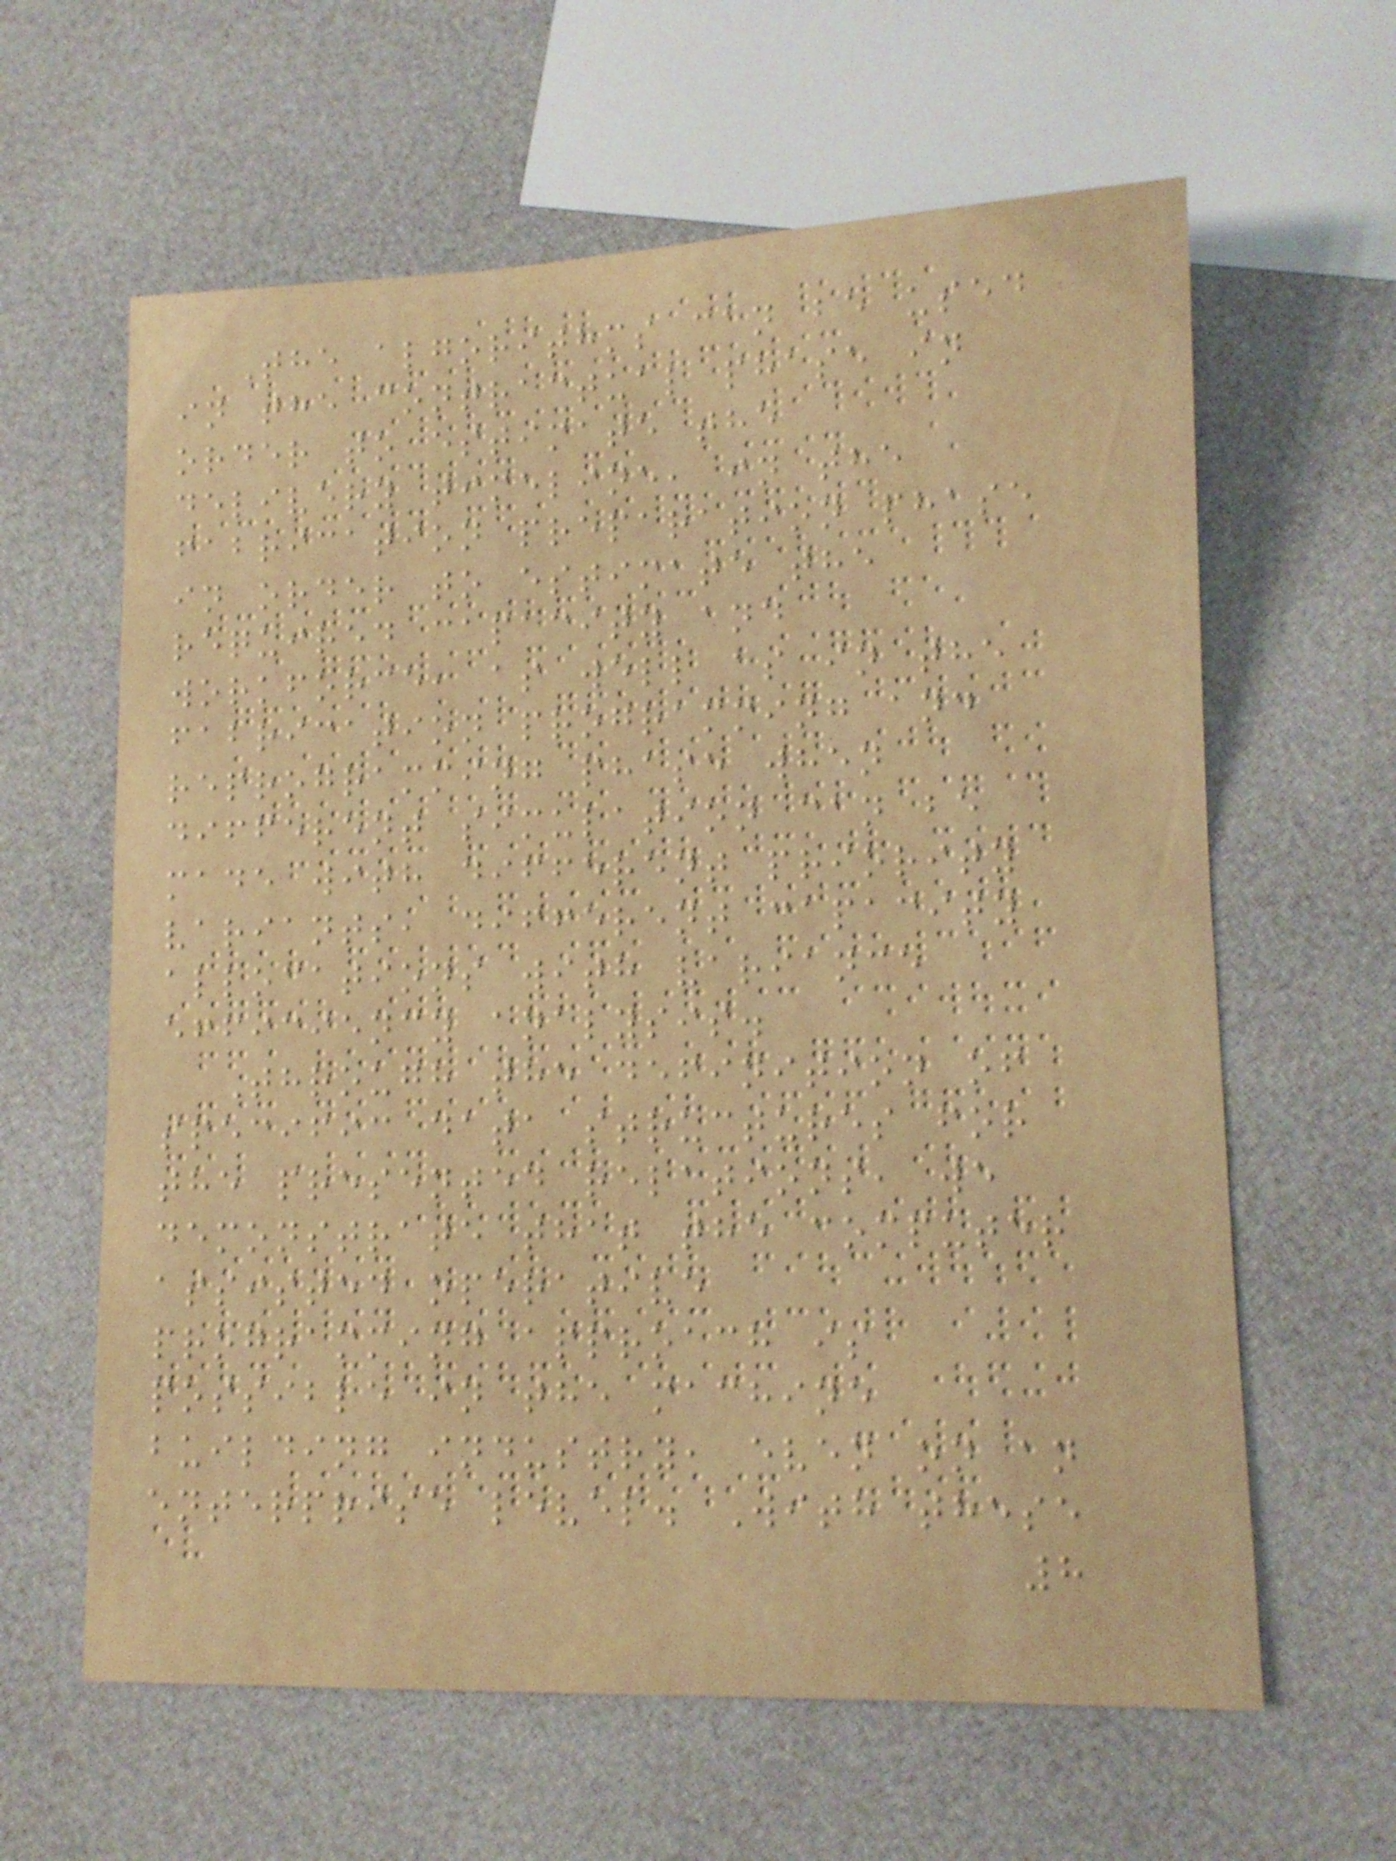The algorithms can be used
in the contractual phase in
order to estimate the
delivery timeline, in the
fabrication preparation phase
in order to estimate the
required capacity and
workforce, as well as in the
fabrication programming and
reprogramming phase when
different simulation can be
made with different priority
variants, different capacity
allocations with variance
efficiency analysis.
Through the definition of
specific data structures for
the presented relations, we
demonstrate that the computer
assisted operative
programming approach is
possible in the machine
building industry, even on an
enterprise level. With these
8
